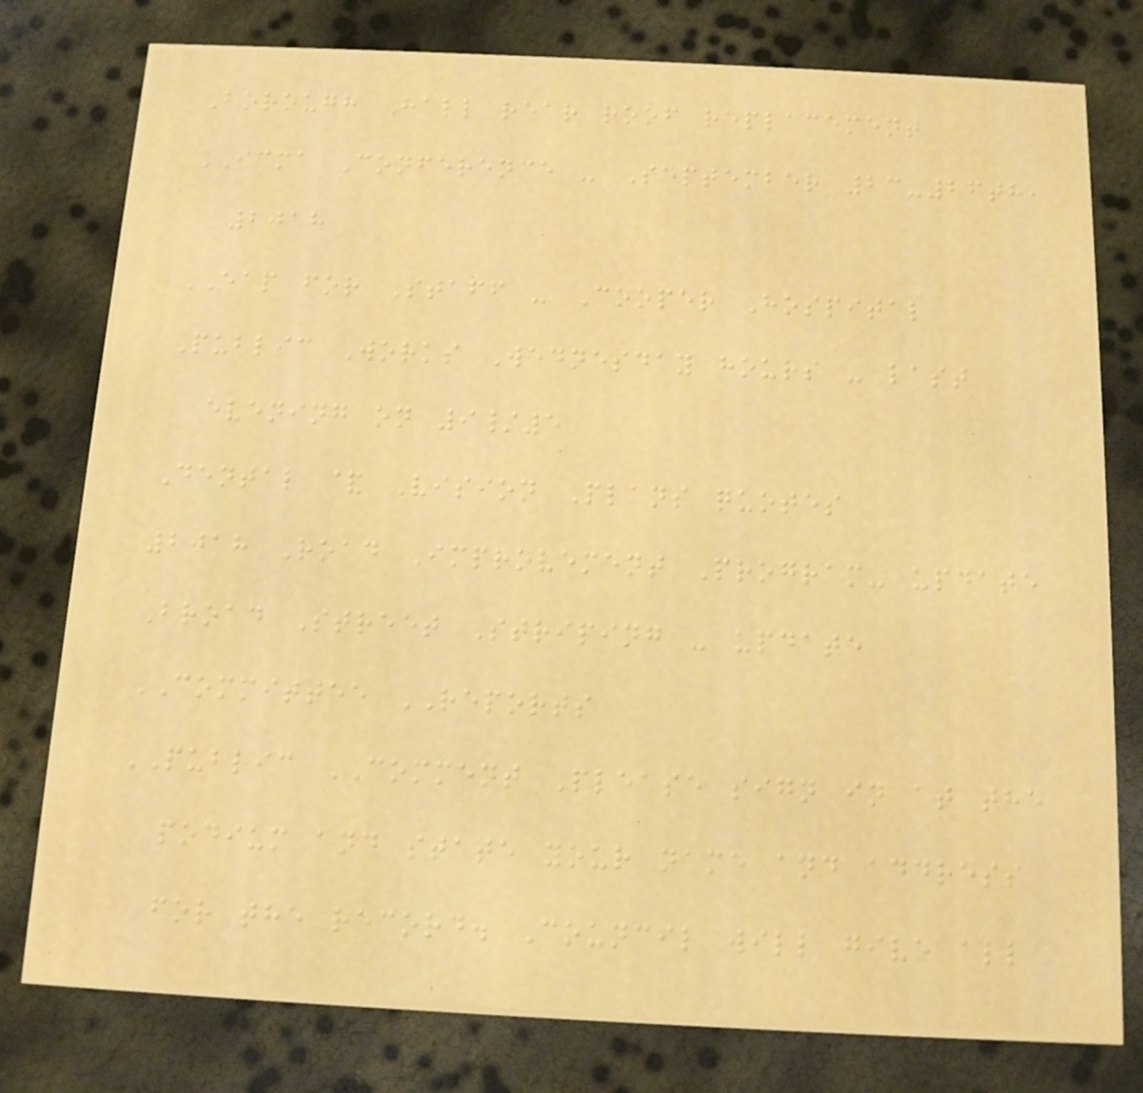Borough Hall rear roof replacement
ICMA Conference - September 23-26th,
2018
EAP for Staff - Cooper Hospital
Public Works Wednesday hours - last
evening on 9/5
Dental & Vision Plans quotes
2018 Road Improvement Program- update
Broad Street Striping - update
COMMITTEE REPORTS
PUBLIC COMMENT Please sign in at the
podium and state your name and address
for the record. Council will give all
